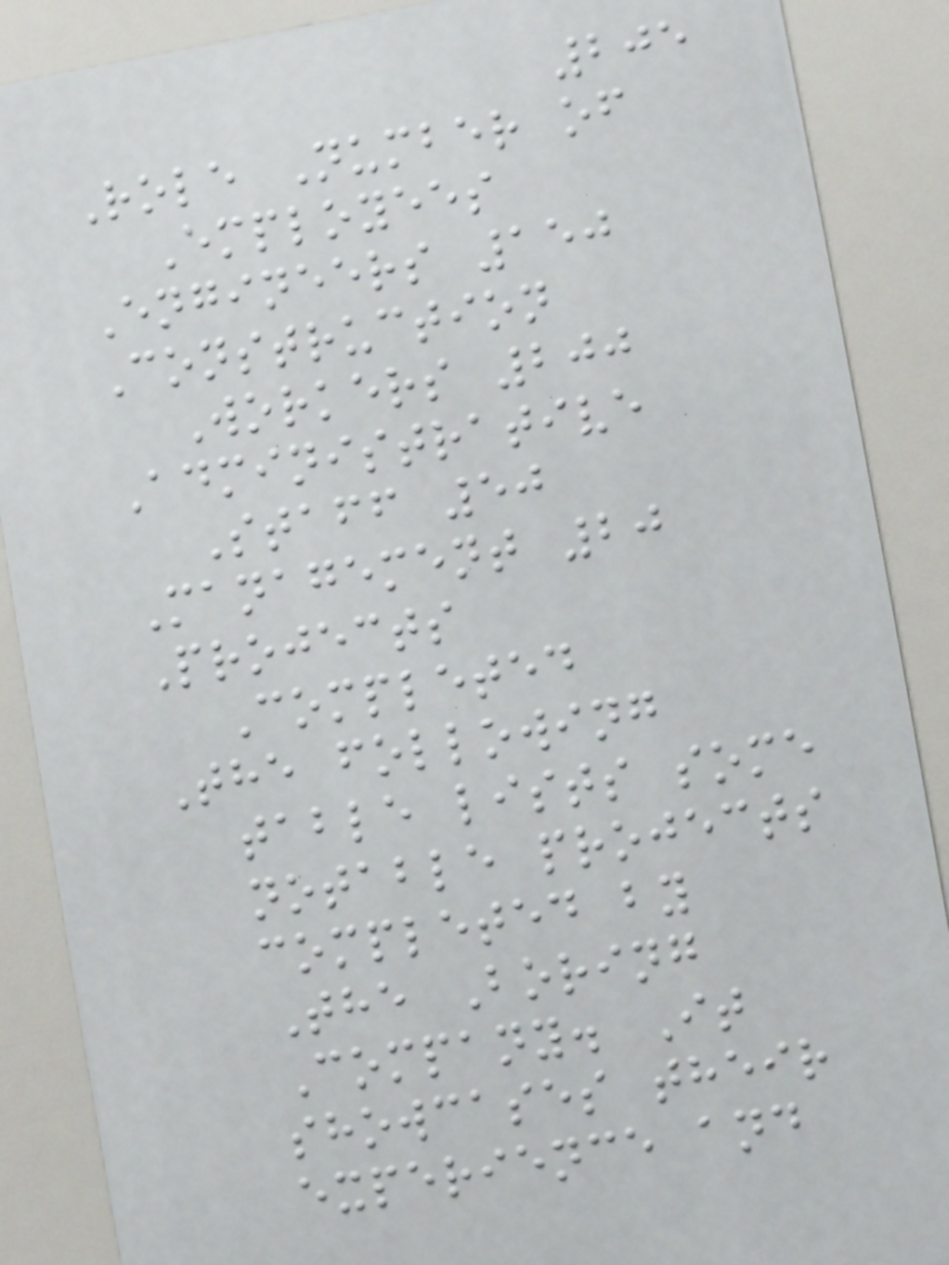205
Role Number of
Employees
Engineers 150
Construction
Workers 200
Administrative
Staff 50
Management 20
Projects
Completed
The following
table lists some
notable projects
completed by
The Boring
Company. It
showcases their
experience and
